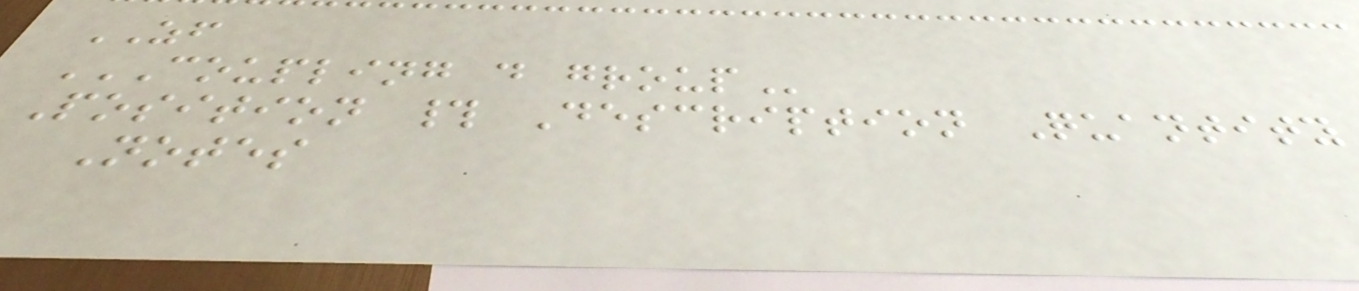ZF
COUPLING D GROUP
Position # Description Quantity
Notes
